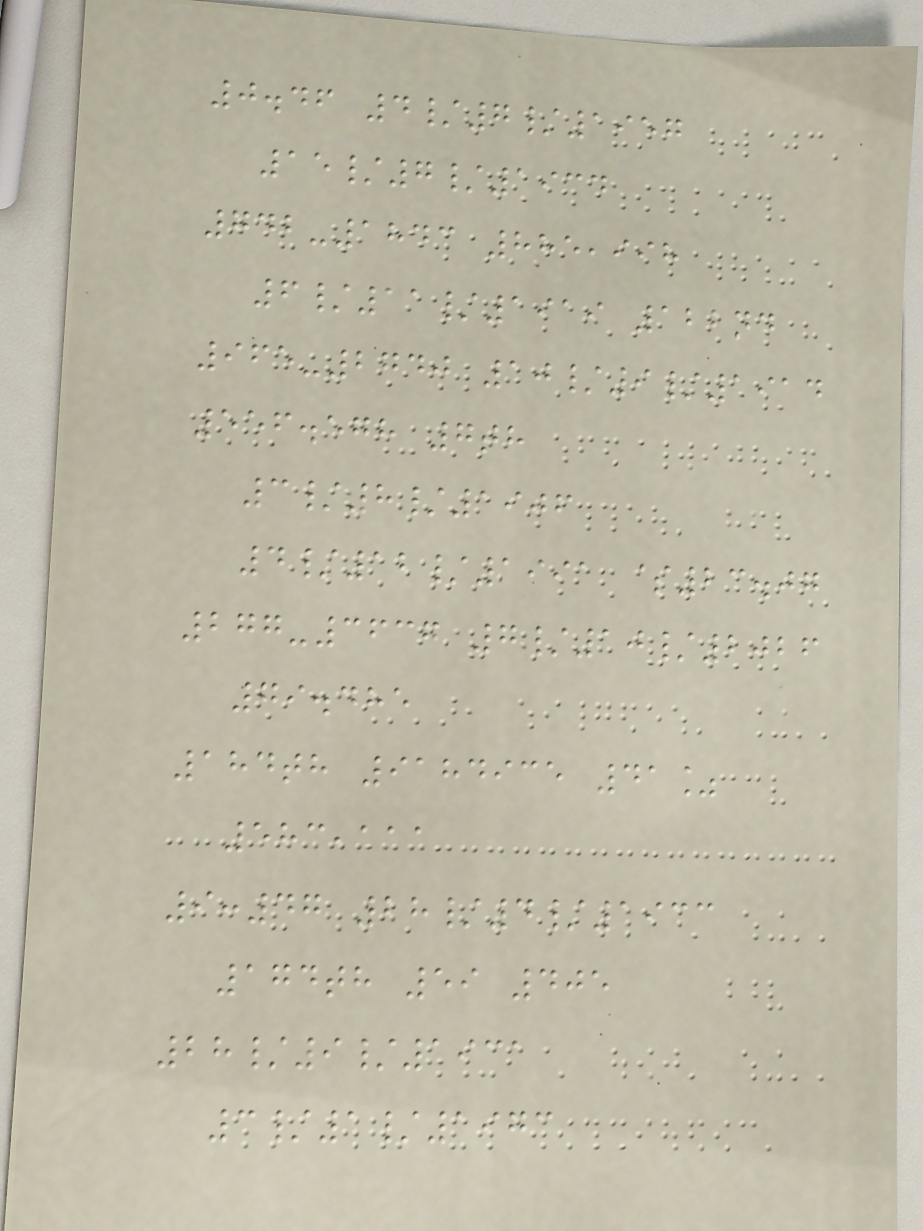0.46 4/7/1957
15/7/1934
742-1843 885,998
6/11/1919 122nd
965-2740 10/9/1914
556.578 7th
3/8/1906
4/12/1991 $23.07
277-3637 7/10/2026
79.485
184th 9184935 41%
583,111
9:47 28/4/1933
174th 59 405
28/9/1931
3/1/1973
